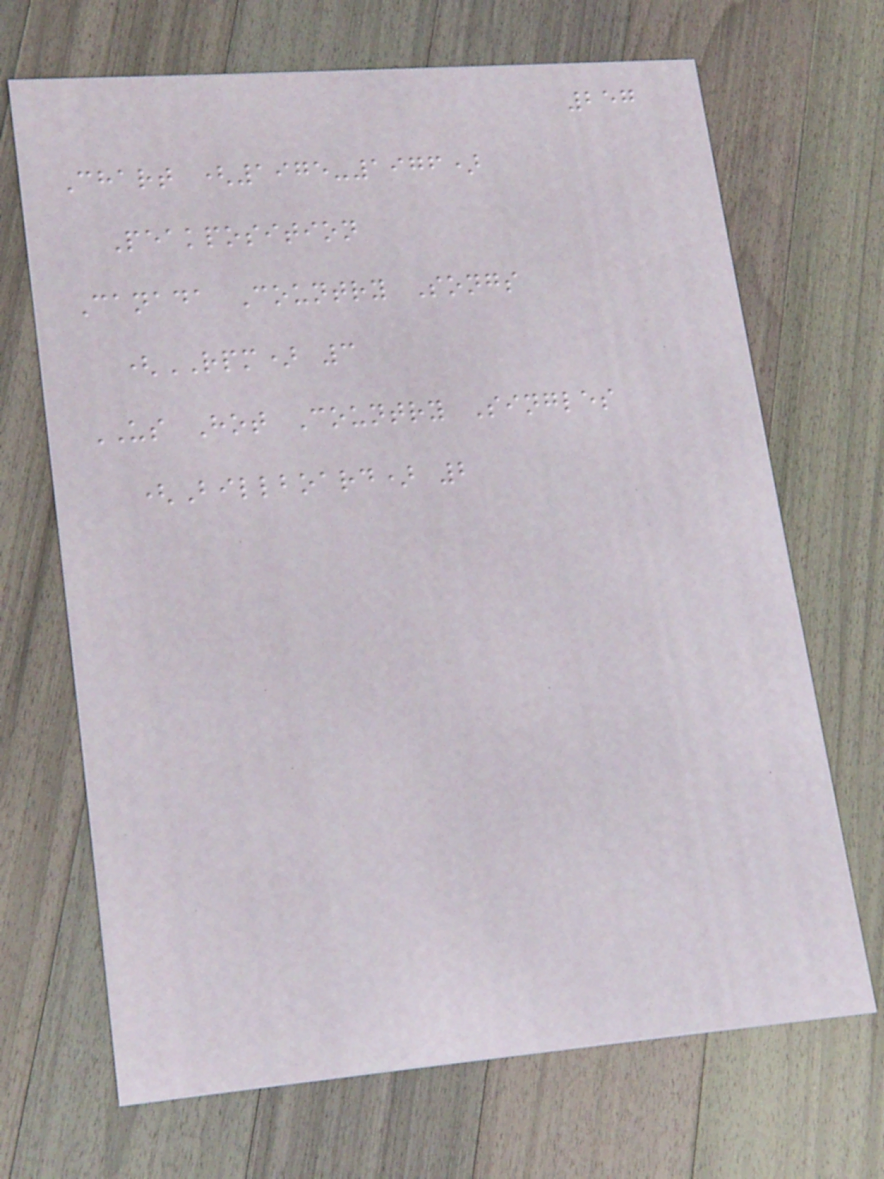257
Chart (1975-1976)
Peakposition
Canada Country Songs
(RPM) 3
US Hot Country Singles
(Billboard) 2
